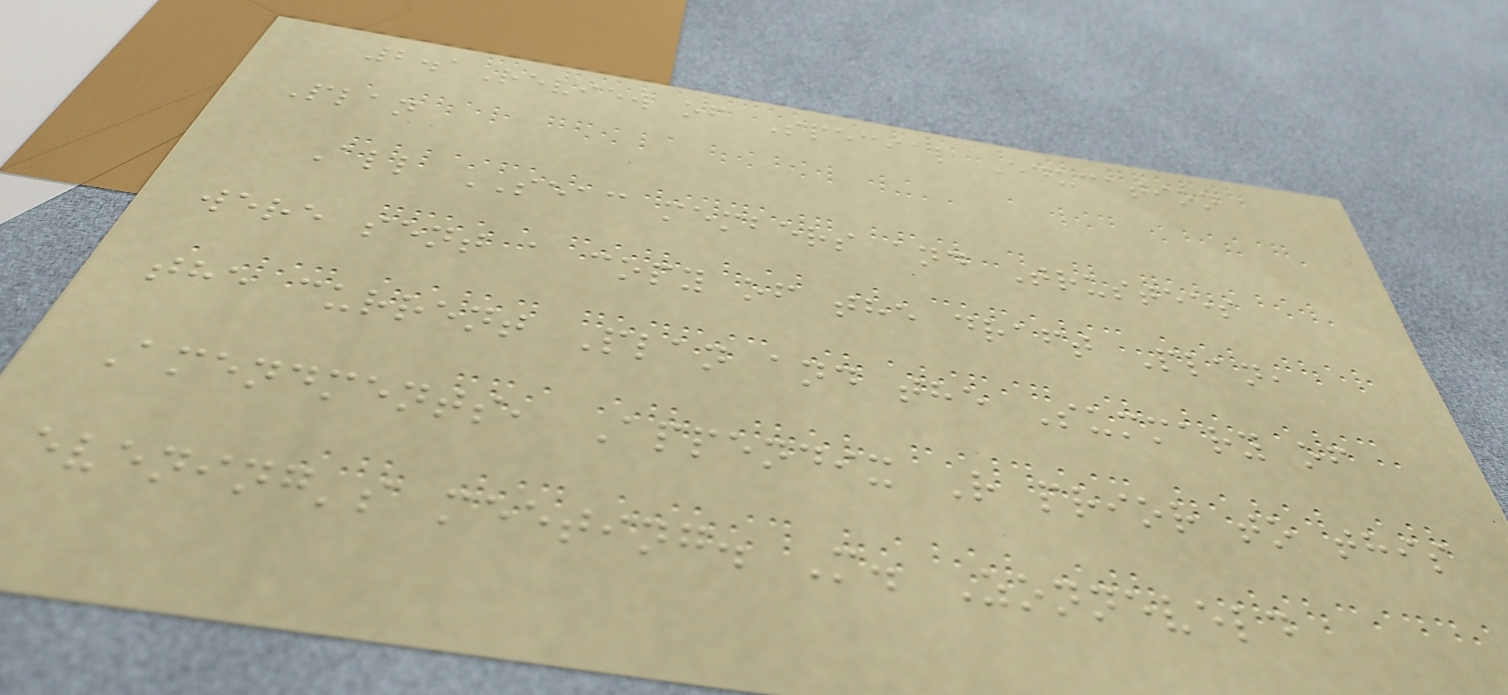2.1Review of Special Education
Plan
All SEAC members and Trustees
were sent a copy of the draft Plan,
the current Plan and the Summary of
Amendments, Appendix R prior to this
evening's meeting. M. Zonneveld
